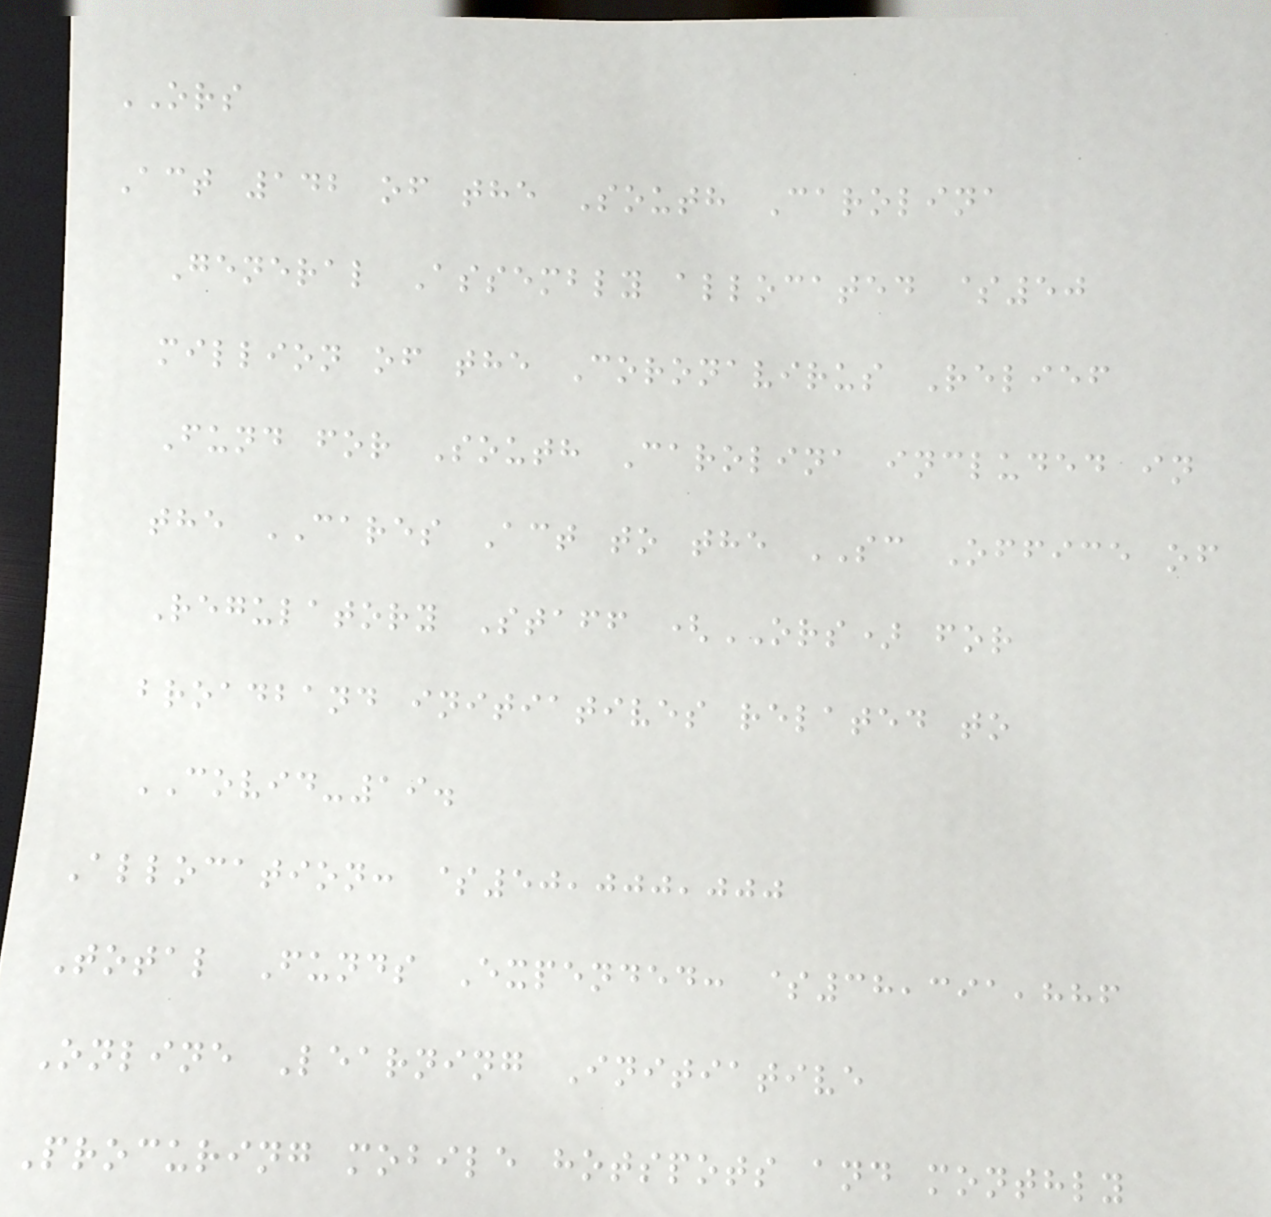ORS
Act 142 of the South Carolina
General Assembly allocated $50
million of the Coronavirus Relief
Fund for South Carolina included in
the CARES Act to the SC Office of
Regulatory Staff (ORS) for
broadband initiatives related to
COVID-19.
Allocation: $50,000,000
Total Funds Expended: $38,391,886
Online Learning Initiative
Procuring mobile hotspots and monthly
